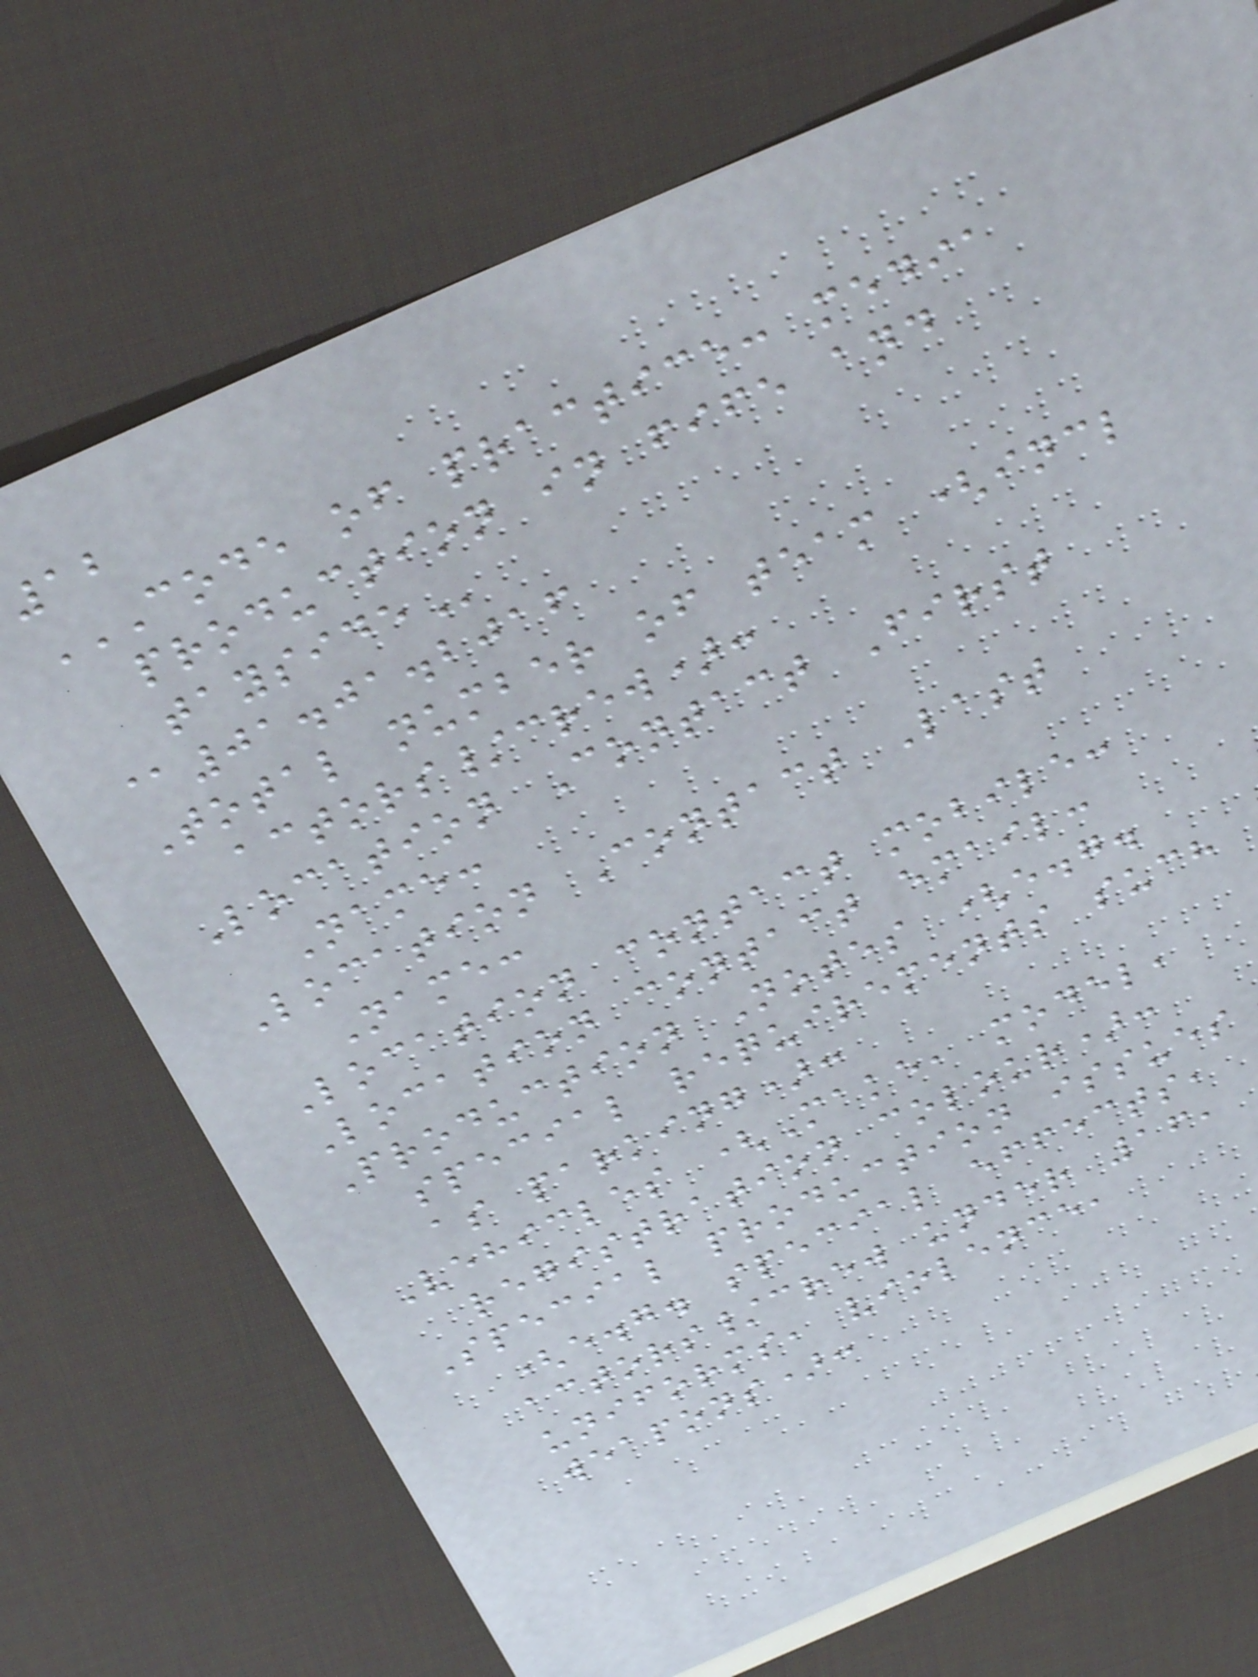12
CODE OF PRACTICE: MEDIA
production in fife and
@01.01.2016
Total number of team (incl
actors/crew):
Location Contact First
Name:
Location Contact Last
Name:
Location contact mobile:
Location contact email:
Production Notes (e.g.
special requirements such
as parking):
Vehicles (Make, model,
registration colour):
Special production issues
(e.g. special effects,
actors/crew under 16,
uniforms, violence,
weapons):
